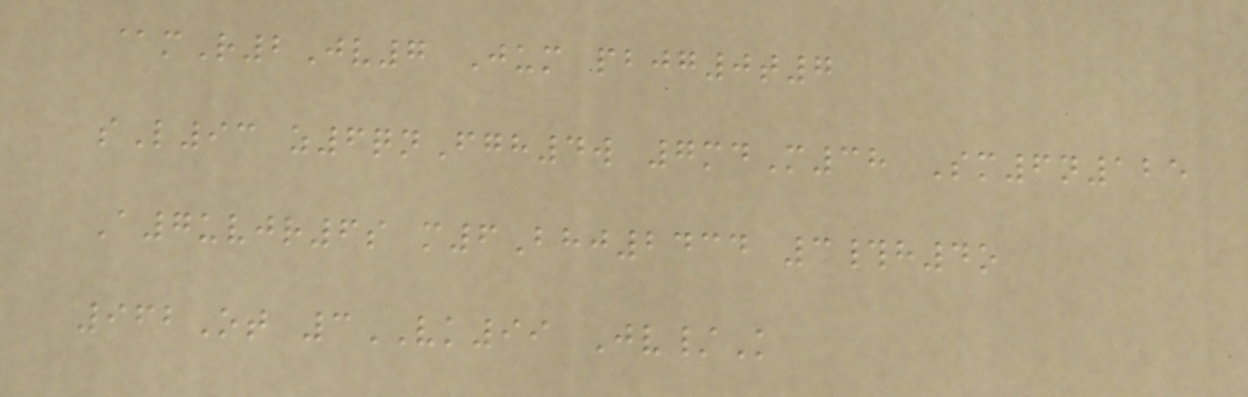@mR2Jv7 Jum pbjg0t7
sL93 z6qnFgh4w 7mdM38 Sm6n125
A7uvjr6s m6Bhj2434 3#h4o
962Ot 3VK99 Jv/K
